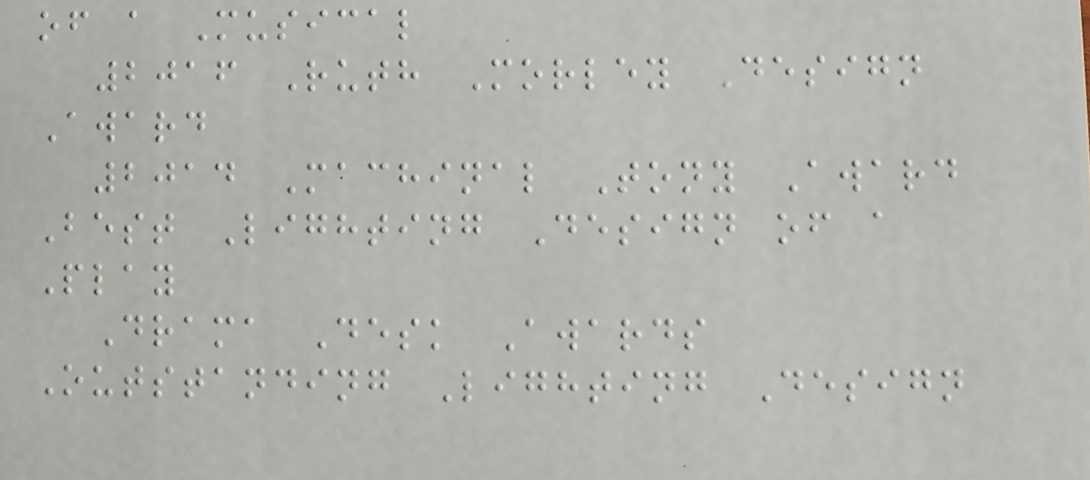of a Musical
2016 Ruth Morley Design
Award
2014 Machinal Tony Award
Best Lighting Design of a
Play
Drama Desk Awards
Outstanding Lighting Design
